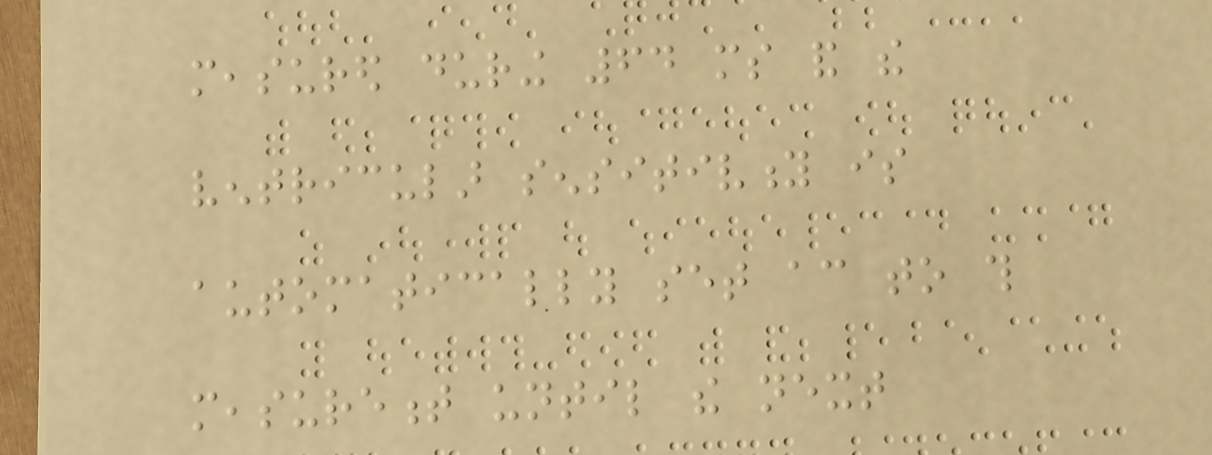measured during 64 ms and the
ventricular sensitivity is
automatically set according to this
measurement until the next
